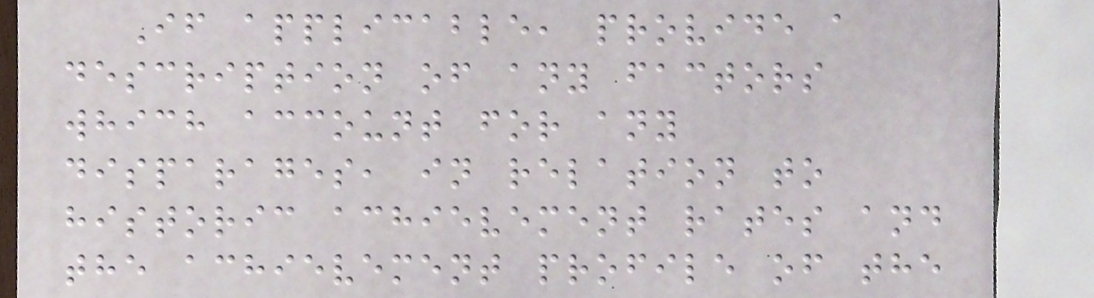If applicable, provide a
description of any factors
which account for any
disparages, in relation to
historic achievement rates and
the achievement profile of the
